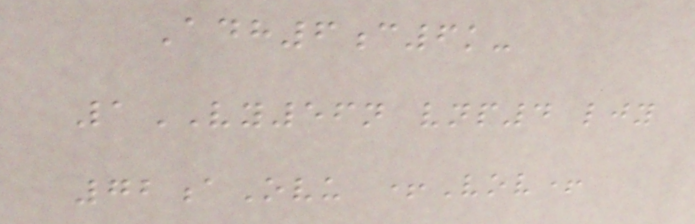Adh6c6k-
1VY56n vnp4 ljy
72aOvu +Vov+
